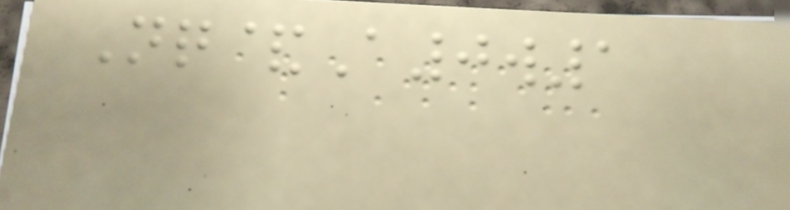Nq&A0w1
